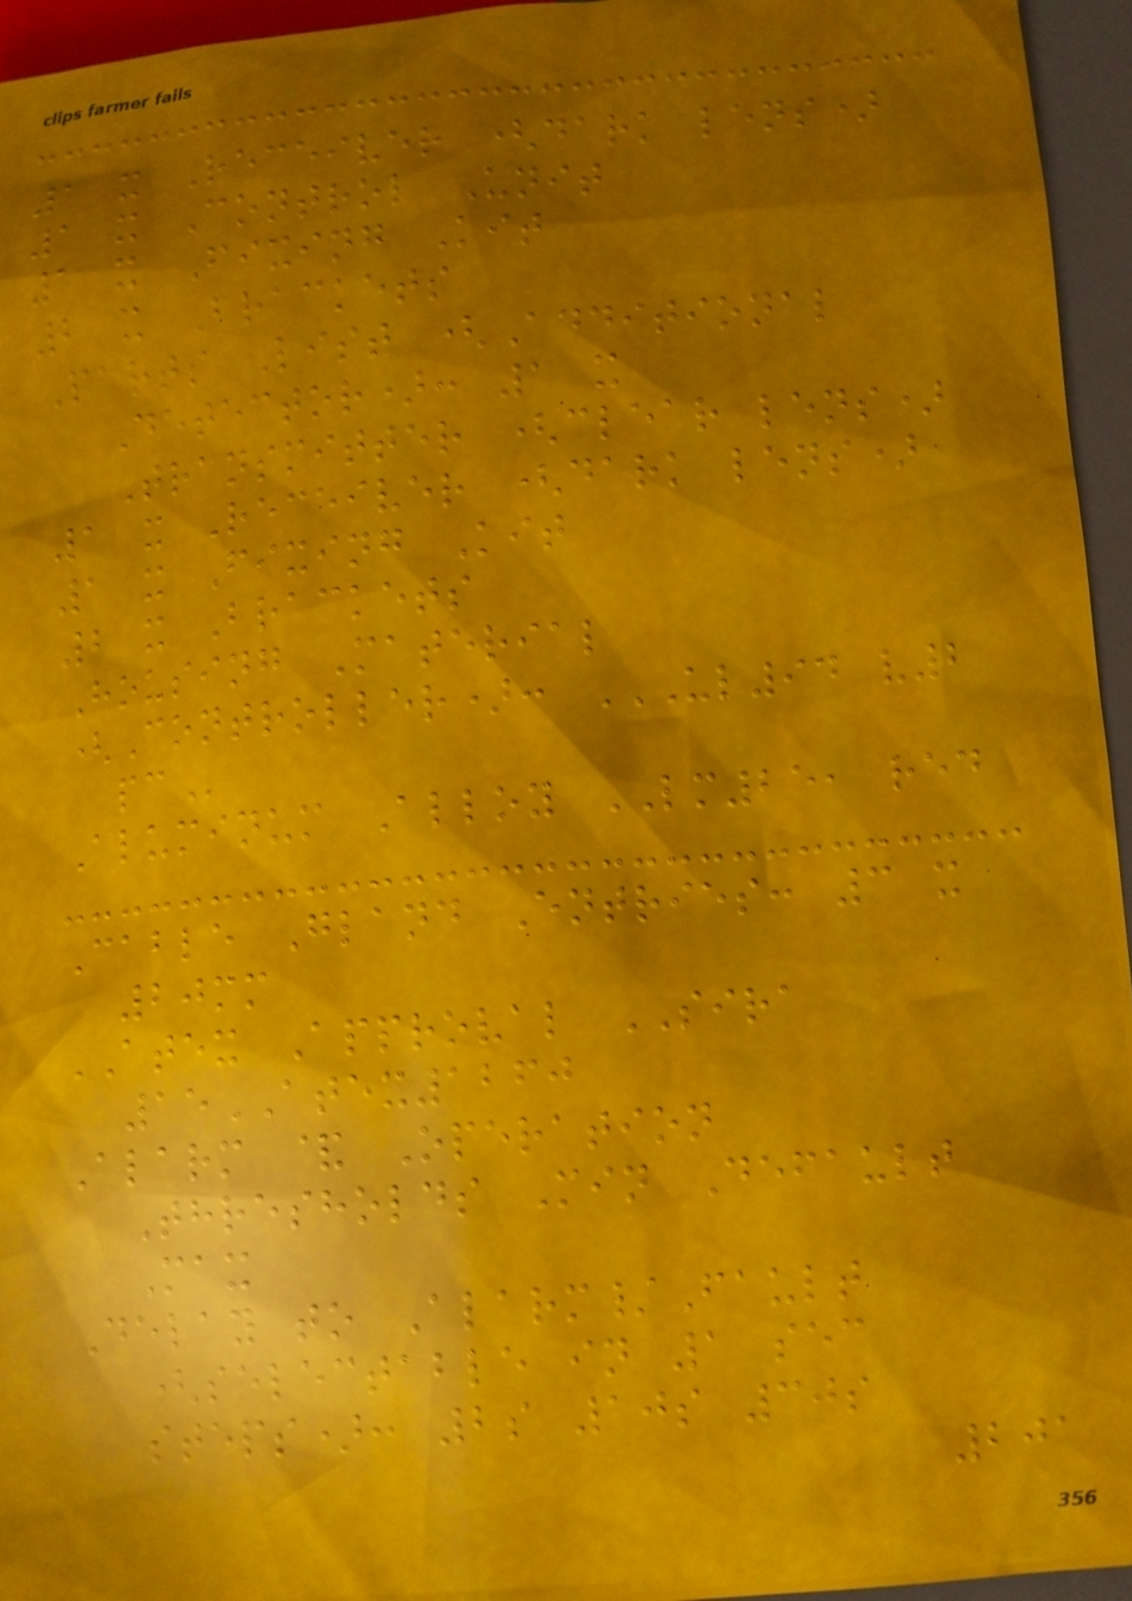1 x Receiver (dark lens)
1 x Control Unit
1 x Fixing Kit
2 x Brackets
Parts List (Additional
Detector): 1 x
Transmitter (clear lens)
1 x Receiver (dark lens)
1 x Fixing Kit
2 x Brackets
Housing Material
(Controller): UL94 V2
PC
Aluminum Alloy LM25, red
Cable Gland Entries: 3 x
20mm
ATEX Approval SIRA
15ATEX1260
Alarm & Operation
Thresholds Min Default
Max
Delay to Alarm/Fault
(selectable in 1 sec
steps): 2s 10s 30s
201
